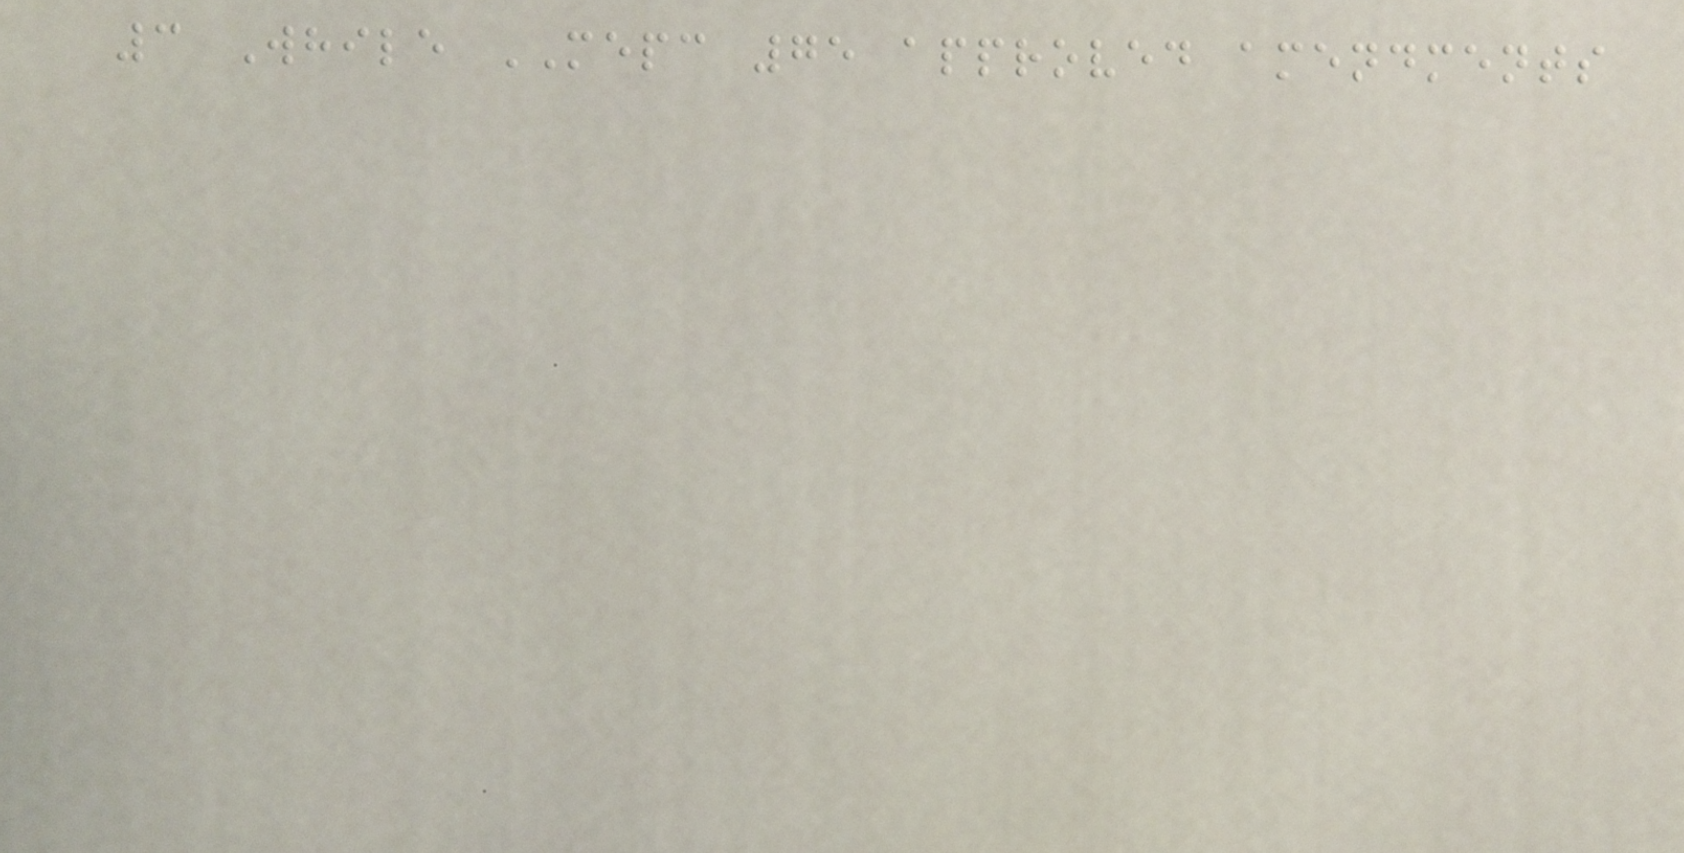3 While MEPC 75 approved amendments
